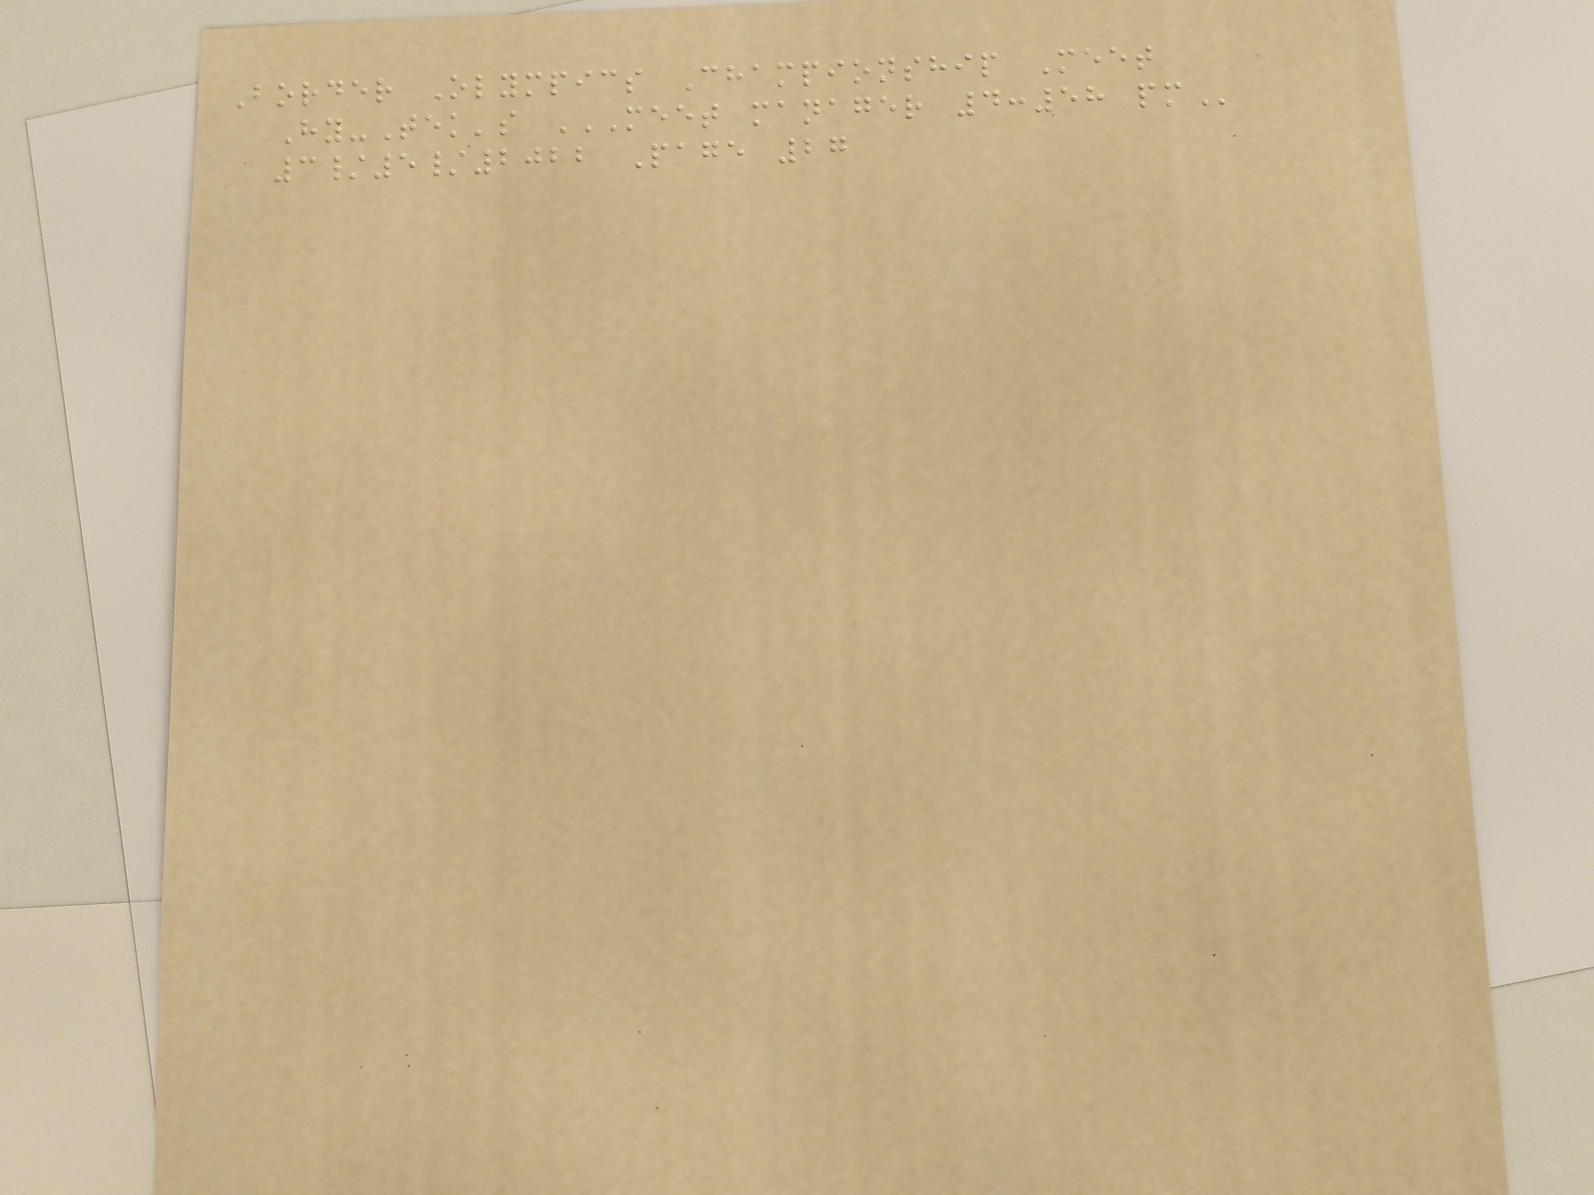Border Olympics Championship Meet
Hy-Tek's MEET MANAGER 4:58 PM
3/5/2022 Page 27
